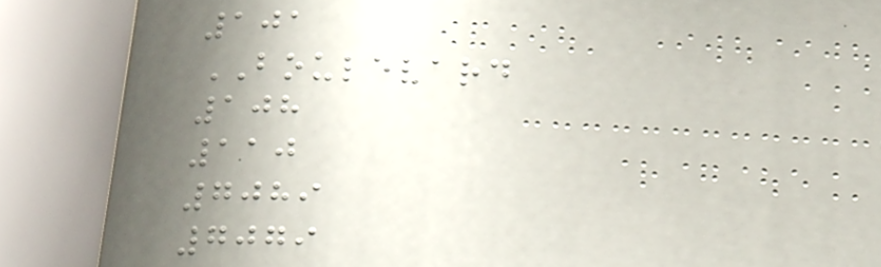101
BOULEVARD
108
110
7089
7079
